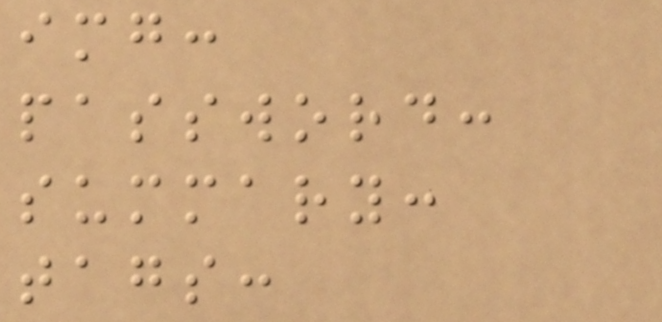img:
password:
summary:
tags:
